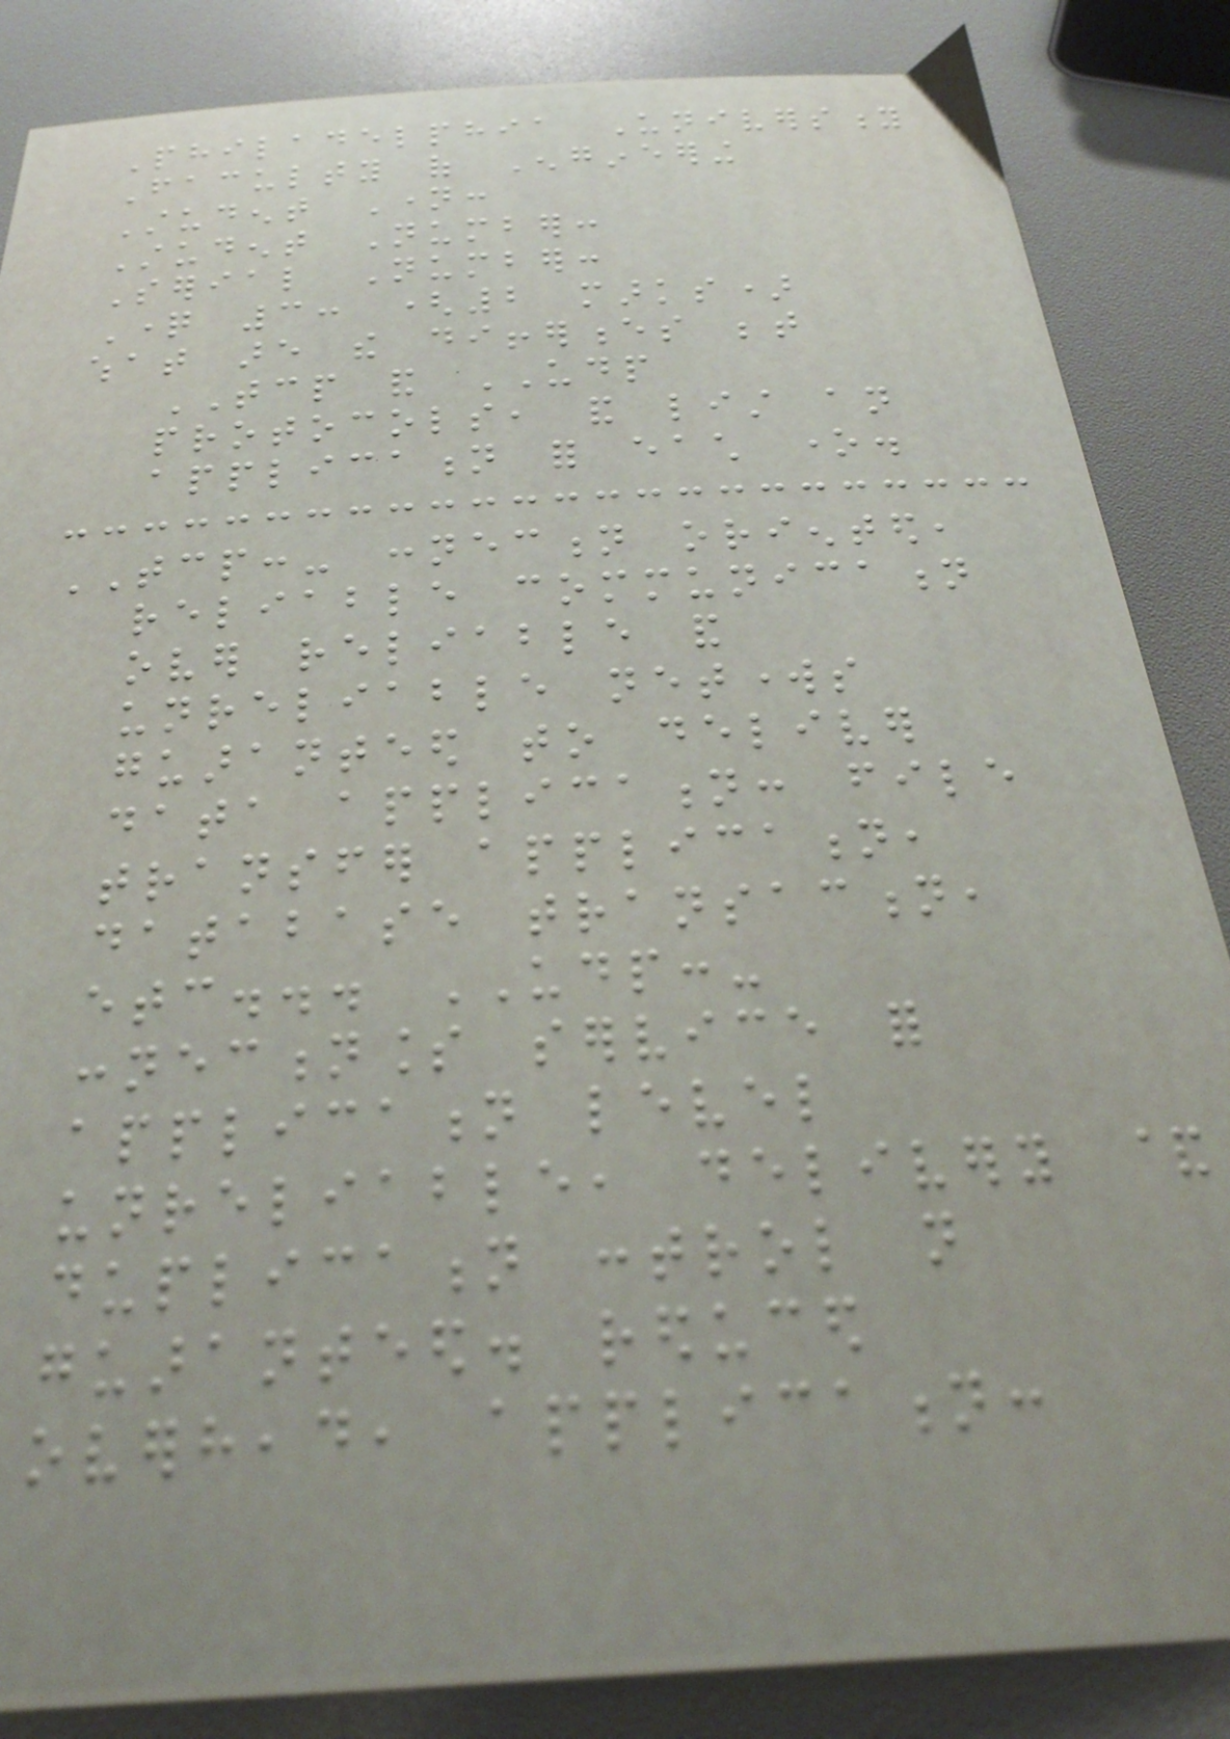Philadelphia University
Faculty of Engineering
Student Name:
Student Number:
Serial Number:
Question 3: (2 marks)
what are the differences between
TCP and UDP
protocols, and list an
application for each one.
TCP:- connection oriented,
reliable communication
over reliable and
unreliable networks
guaranteed to deliver
data application: file
transfer application,
database transaction,
etc... UDP:-
connectionless service for
application level
unreliable, delivery &
duplication control not
guaranteed. reduced
overhead, application:
